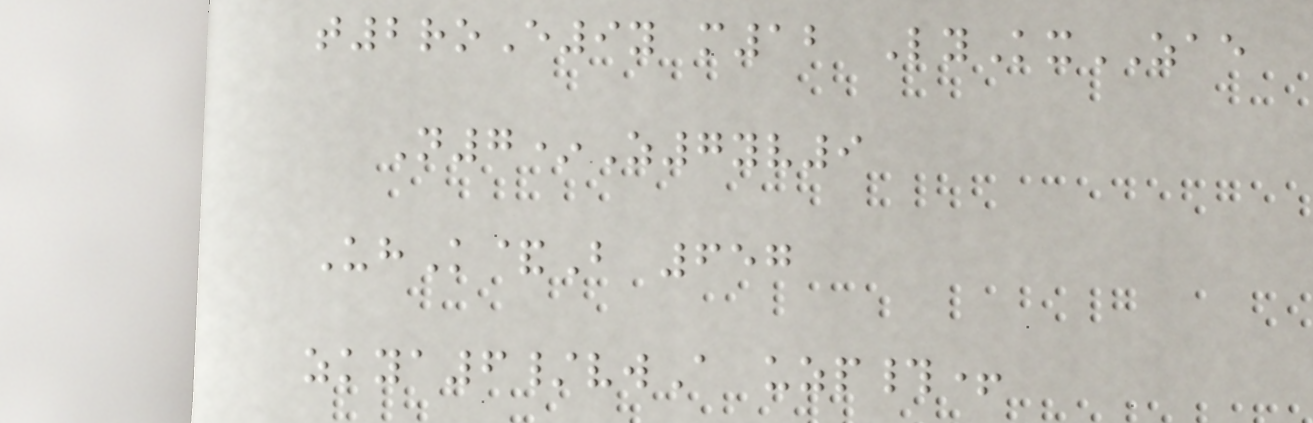t2roE9y m12 LyKxZAE
N7*Z7yv9
UhK&B 657
zkya6/vwA uzp#+
